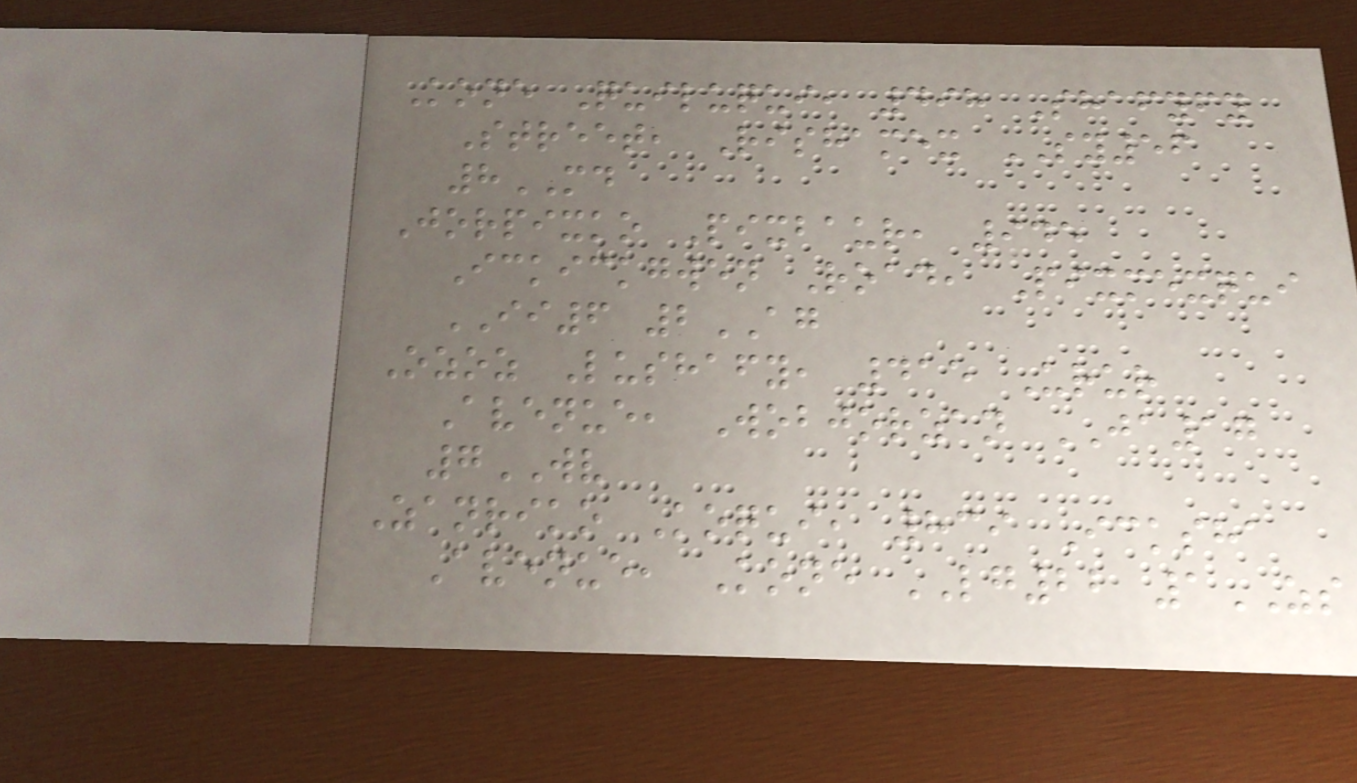Kone Quiluqui, 498 Shafyfy
Street, Rishamex SY56
8MD
Jorpixko Pixbaur, 945
Ickickgwen Road, Pixmexqui
II6 2AG
Ozoz Lushafy, 415 Urur
Avenue, Wobjorzan JA17
7WV
Zanriko Koqui, 839 Icksha
Avenue, Kone LG22 1ZS
